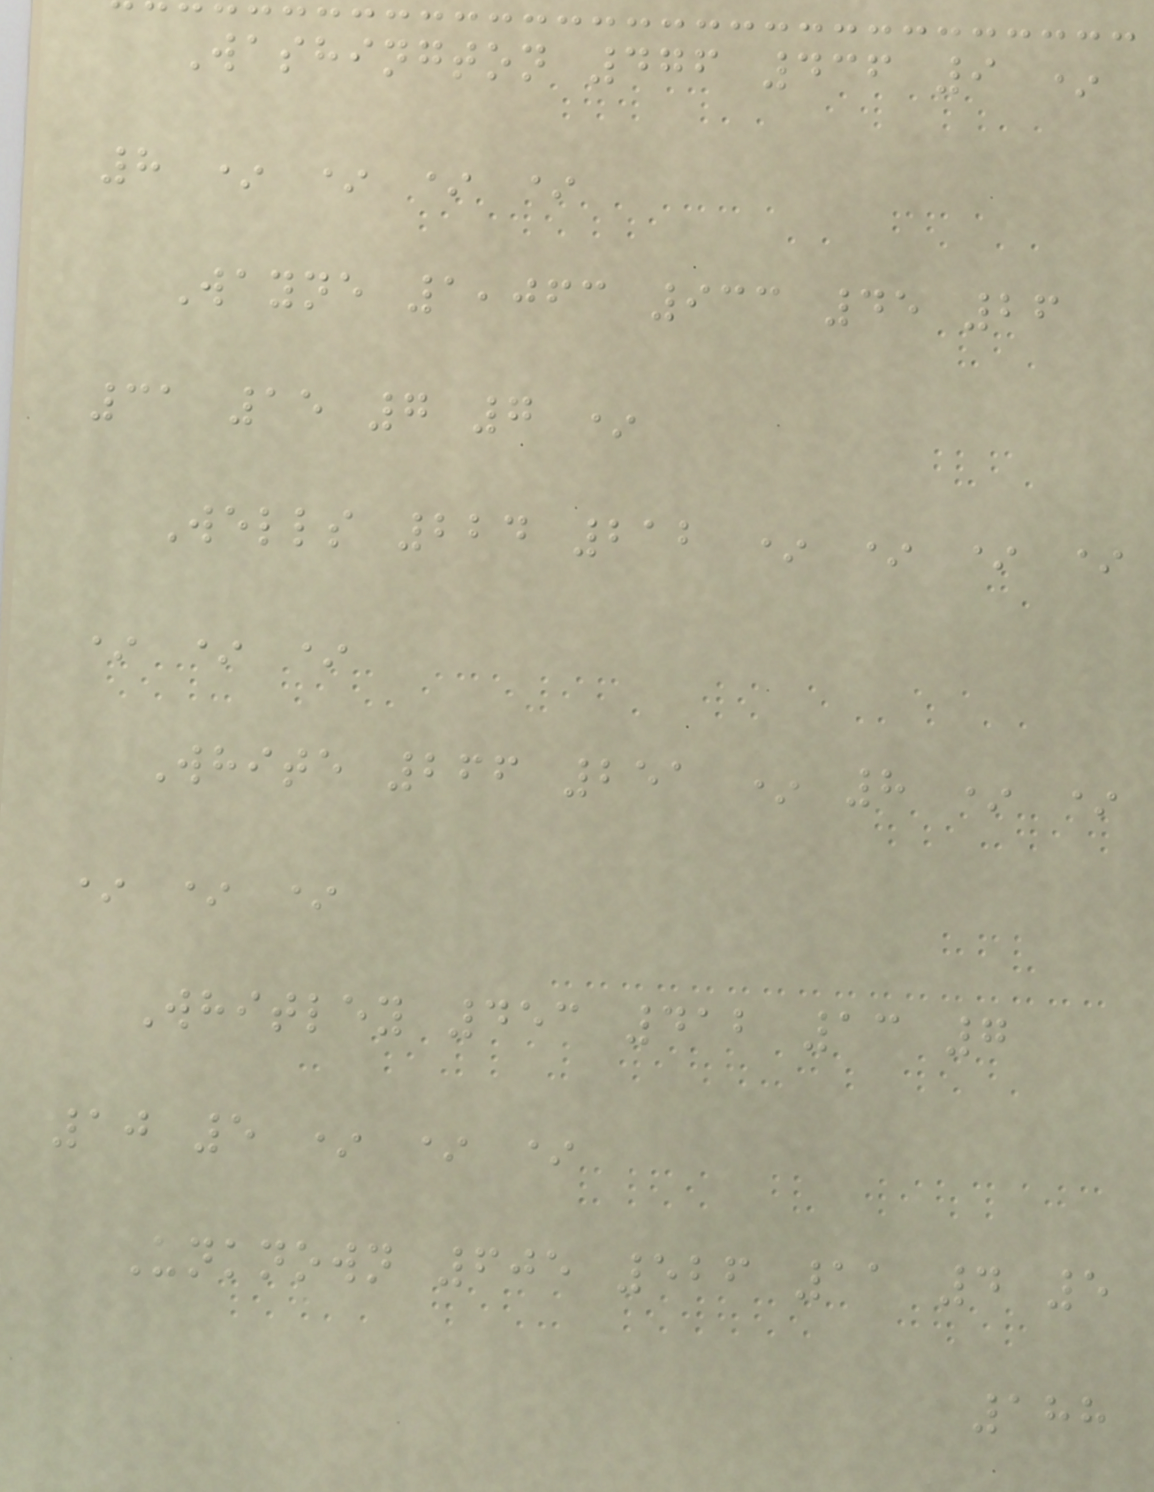Washington 476 436 9 *
8 * * * *
Wayne 1,063 933 45 26
31 15 7 7 *
Wells 224 212 * * * *
* * *
White 266 251 * 8 * *
* * *
Whitley 453 412 13 7
10 5 * * *
Unknown 605 526 11 4 5
188
